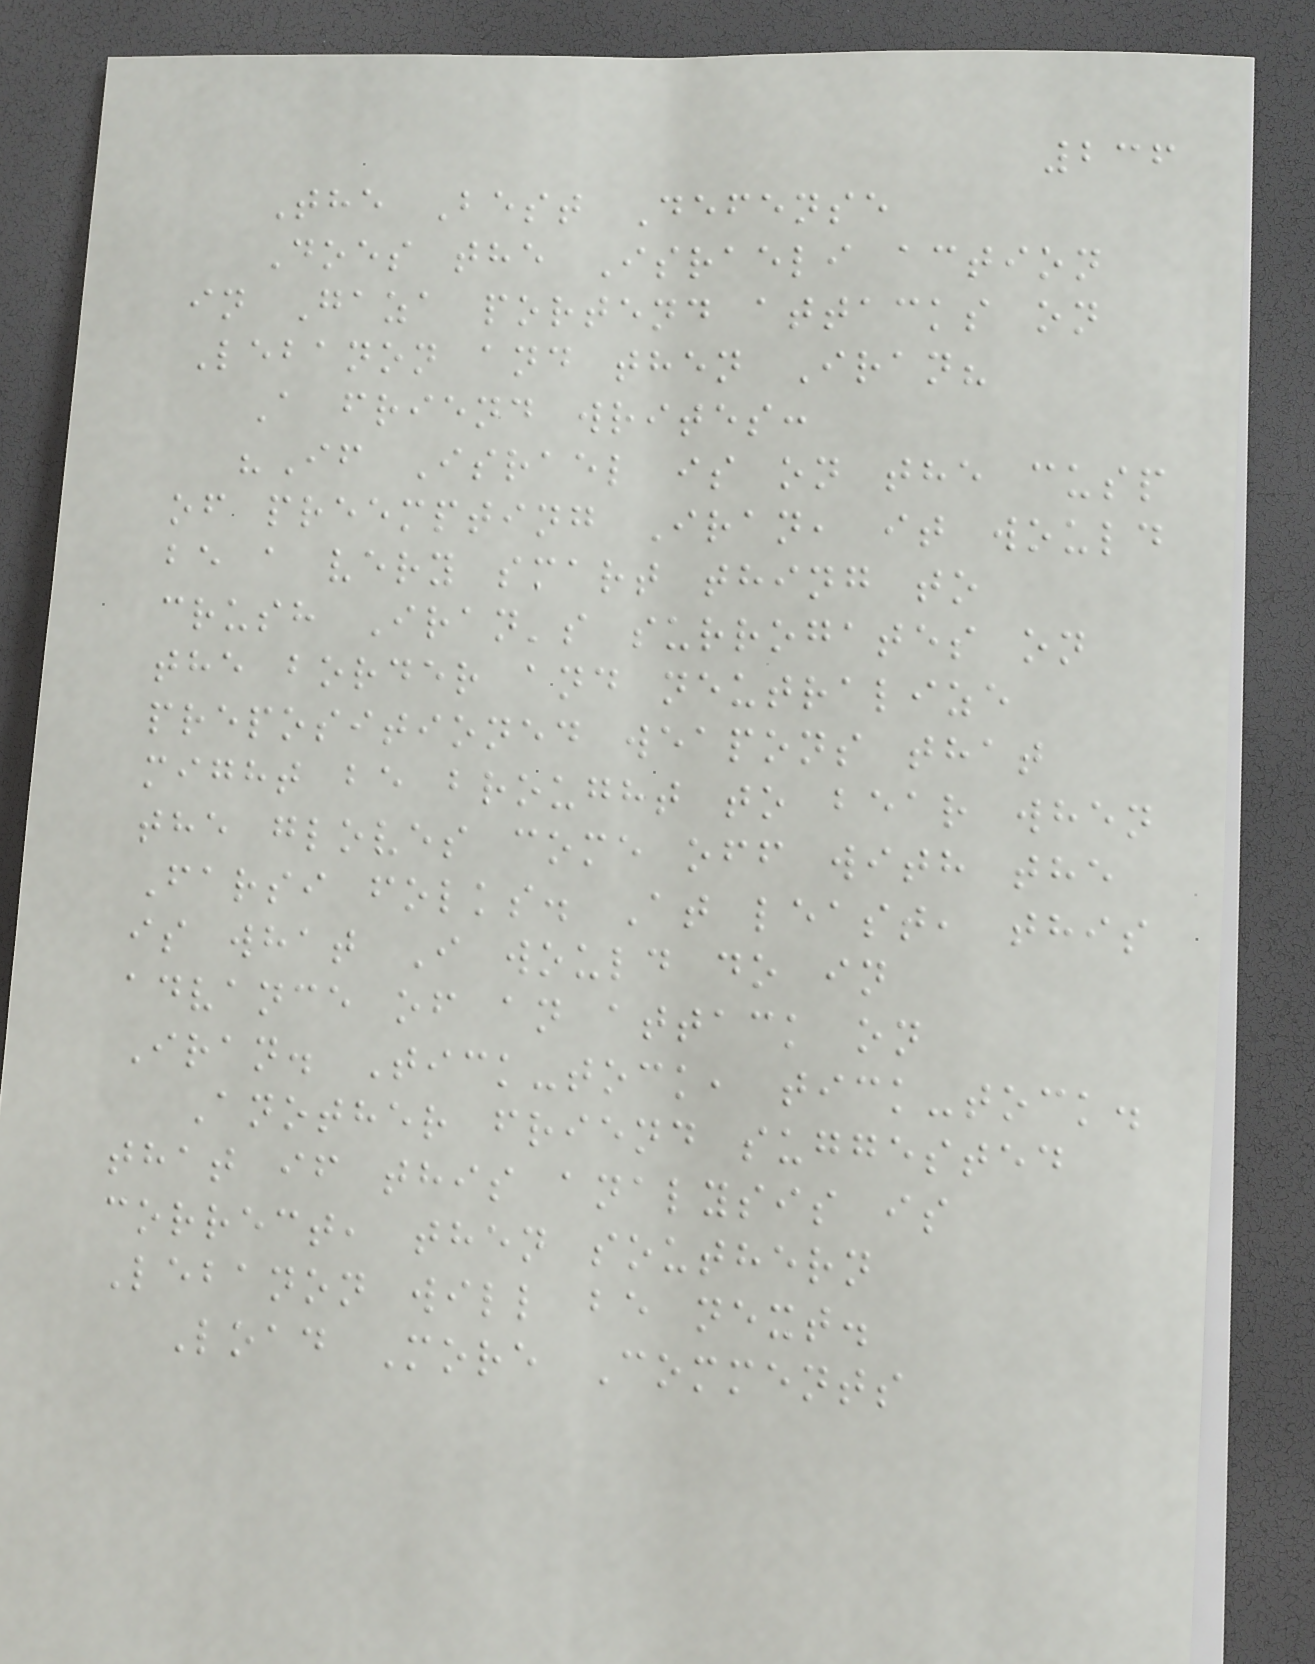236
The Best Defense
Does the Israeli action
in Gaza portend attacks on
Lebanon and then Iran?
A friend writes:
"If Israel is on the cusp
of preempting Iran, it would
be a very smart thing to
crush Iran's surrogates on
the border and neutralize
prepositioned weapons that
might be brought to bear when
the gloves come off with the
Farsi folks. At least, this
is what I would do in
advance of an attack on
Iran. Tick-tock, tick-tock.
Another friend suggested
that if this analysis is
correct, then southern
Lebanon will be next.
Load More Comments
